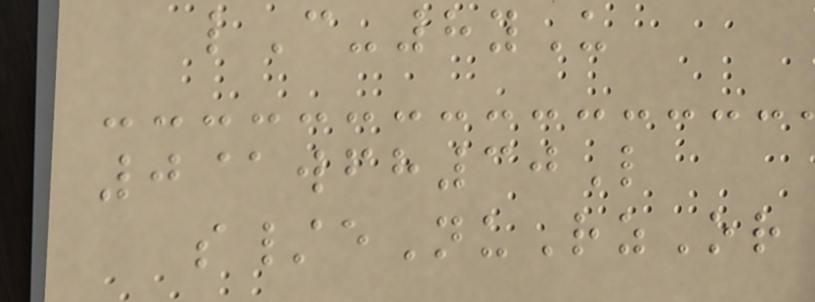lC-8yU
0@wfh30L
s/eNuRzOr
